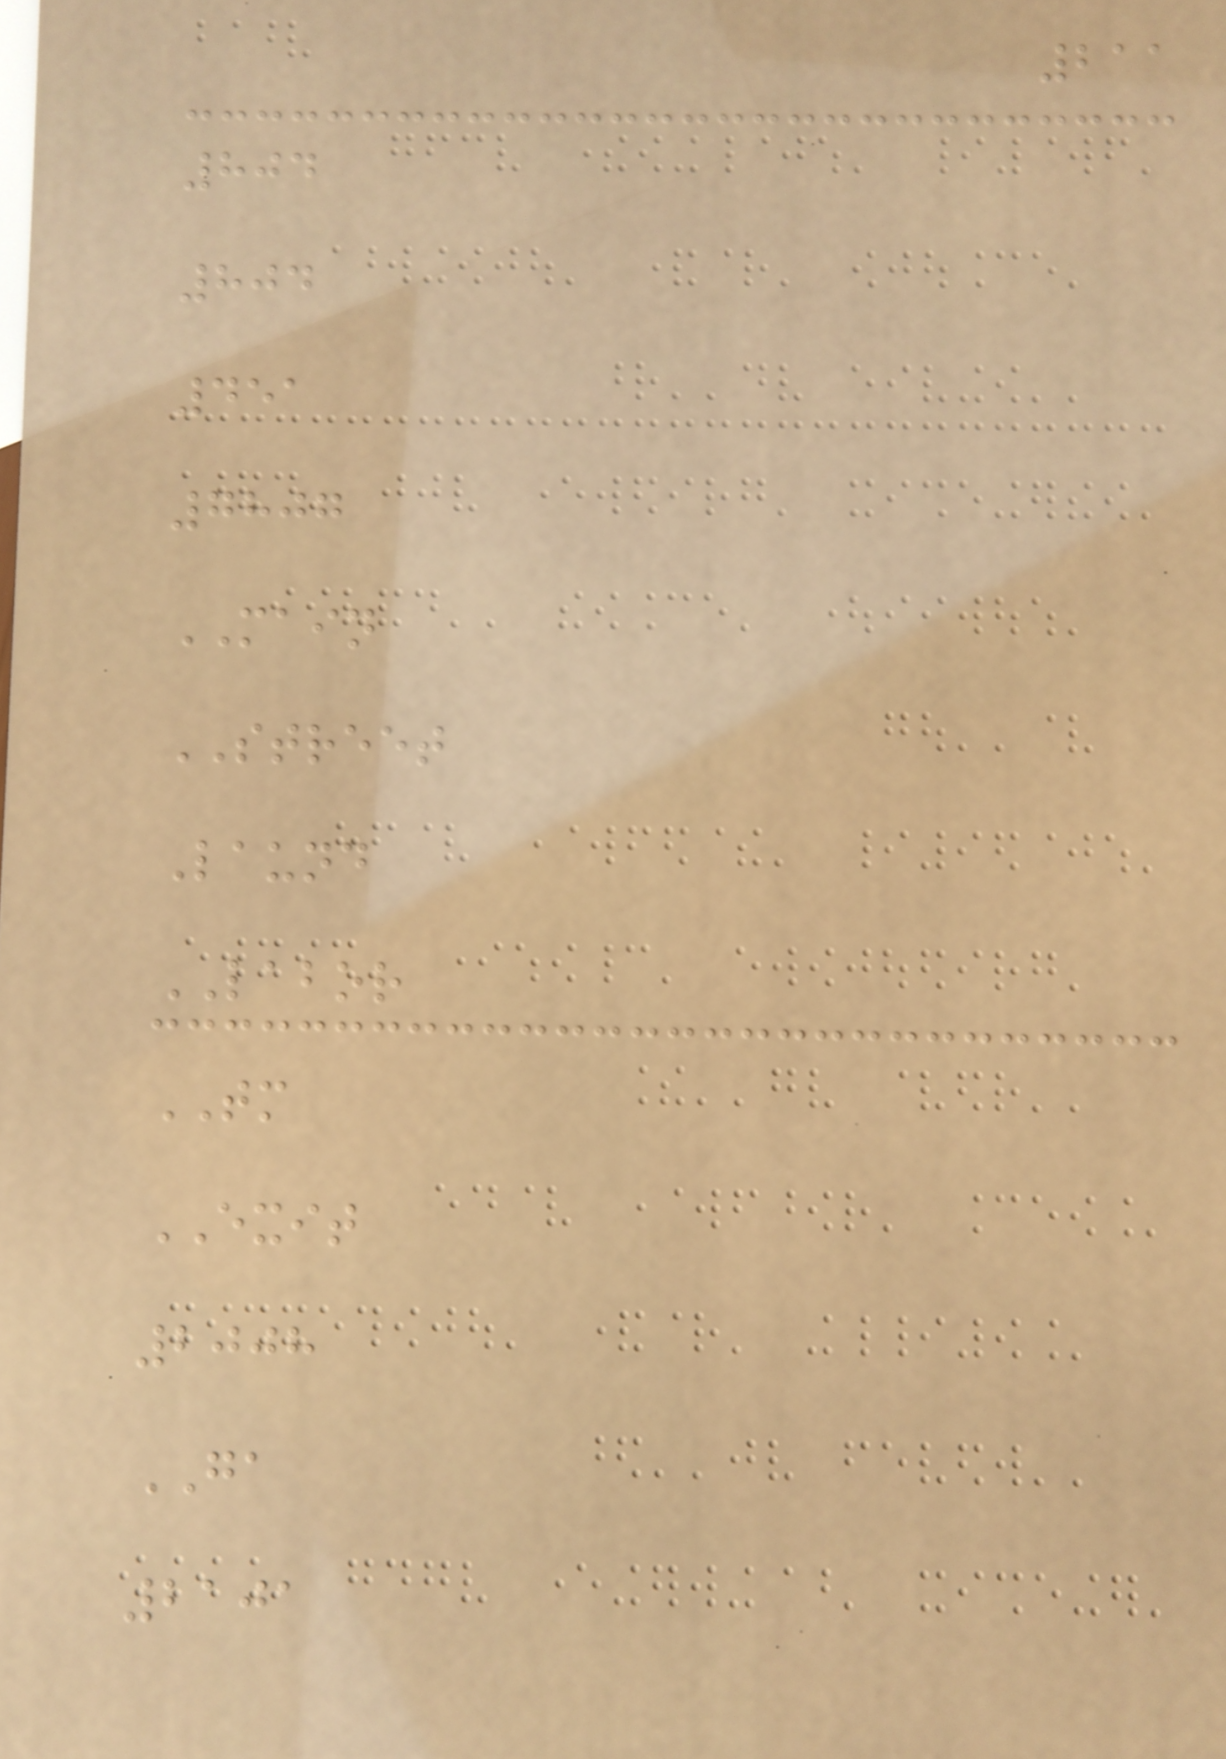211
804
804
451
7807
MAIN
STREET
Laund
LABOR
TM
EXIT
2008
GA
2101
